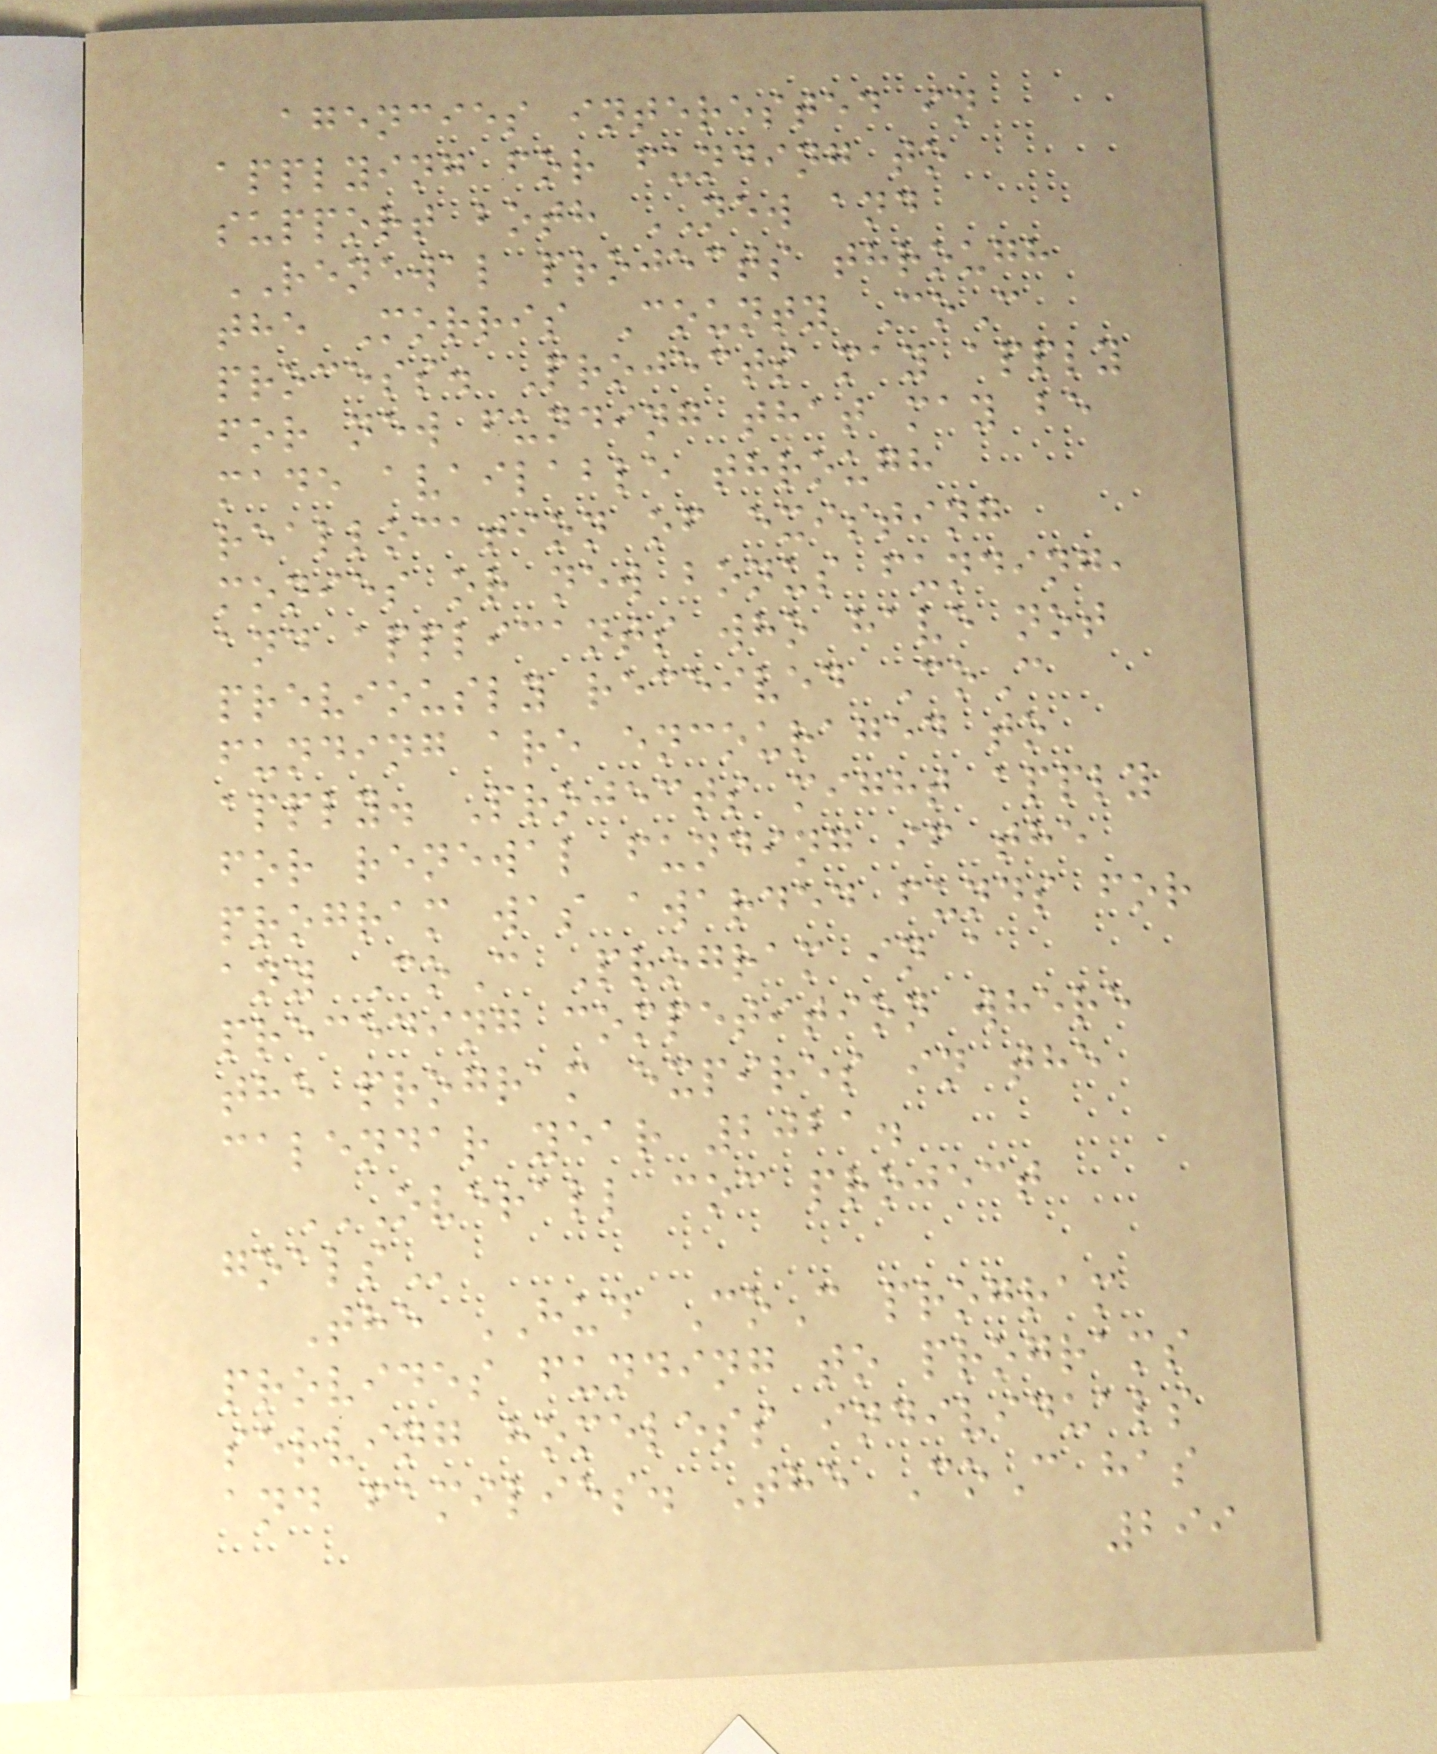agencies interested in
applying for funding to
support both NEW and
RENEWAL projects through
the Morris County CoC
process. Projects may apply
for new funding that may be
made available through
reallocation of existing
monies or new bonus funding,
and applicants who have not
previously received CoC
funding are encouraged to
apply. Projects might apply
for renewal funding if the
program was awarded funds for
any CoC Program in a
preceding competition where
the program expires in the
calendar year 2021.
OVERALL COC PROJECT
GOALS
The HUD CoC program
provides funding to programs
serving homeless individuals
and families. The CoC has
299
